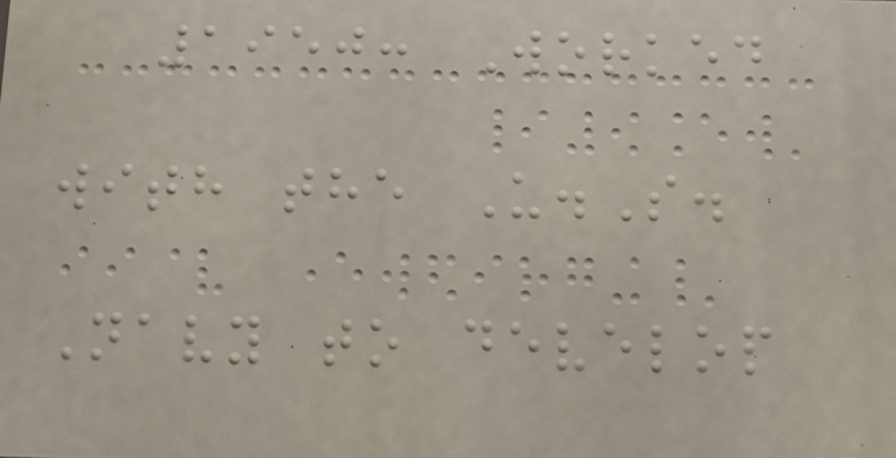1950: Worked
with the U.S.
Navy to develop
